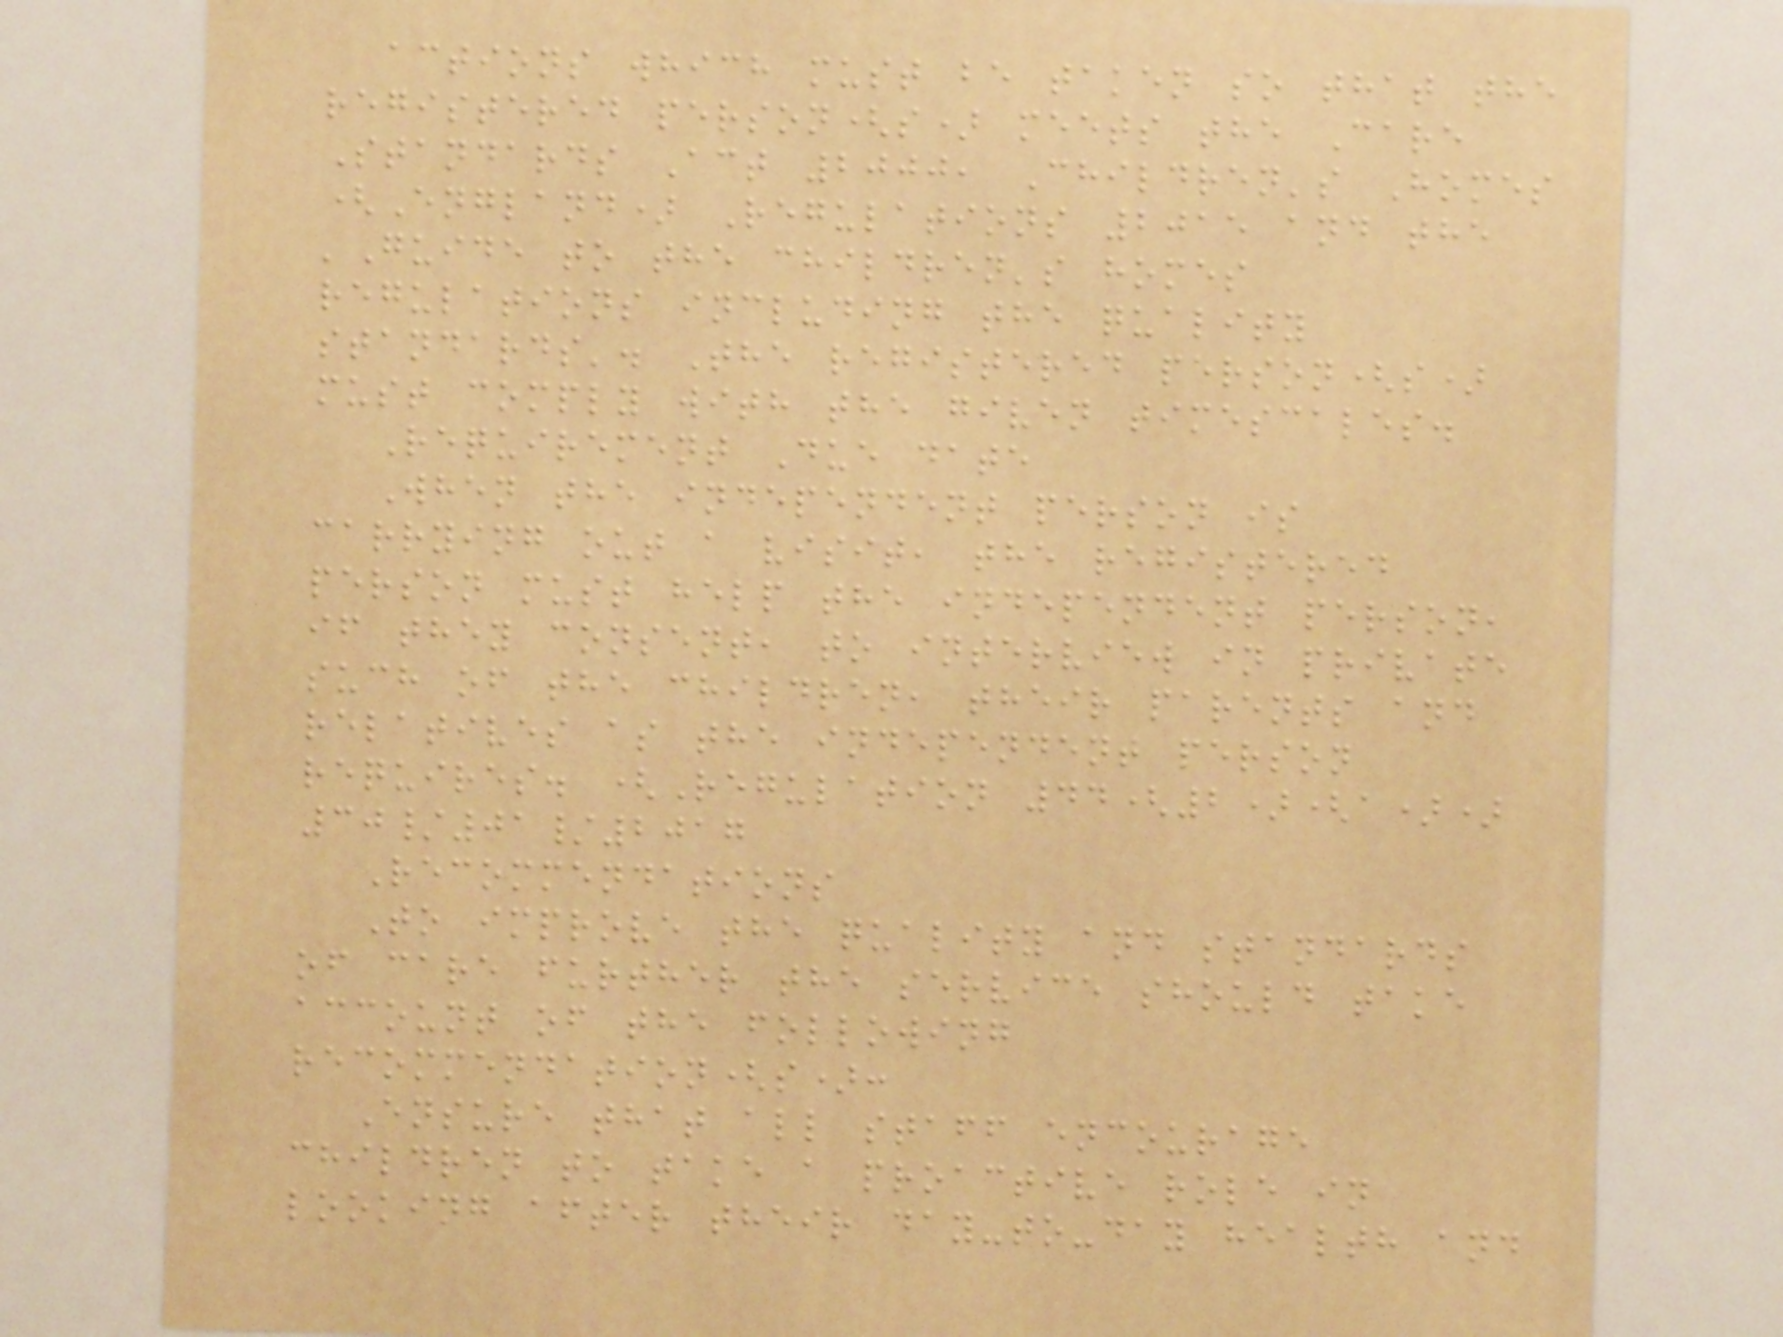actions which must be taken so that the
registered person(s) meets the Care
Standards Act 2000, Children's Homes
(England) Regulations 2015 and the
'Guide to the children's homes
regulations including the quality
standards'. The registered person(s)
must comply with the given timescales.
Requirement Due date
When the independent person is
carrying out a visit, the registered
person must help the independent person,
if they consent, to interview in private
such of the children, their parents and
relatives as the independent person
requires. (Regulation 44(2)(a))
30/01/2017
Recommendations
To improve the quality and standards
of care further the service should take
account of the following
recommendation(s):
Ensure that all staff encourage
children to take a proactive role in
looking after their day-to-day health and
